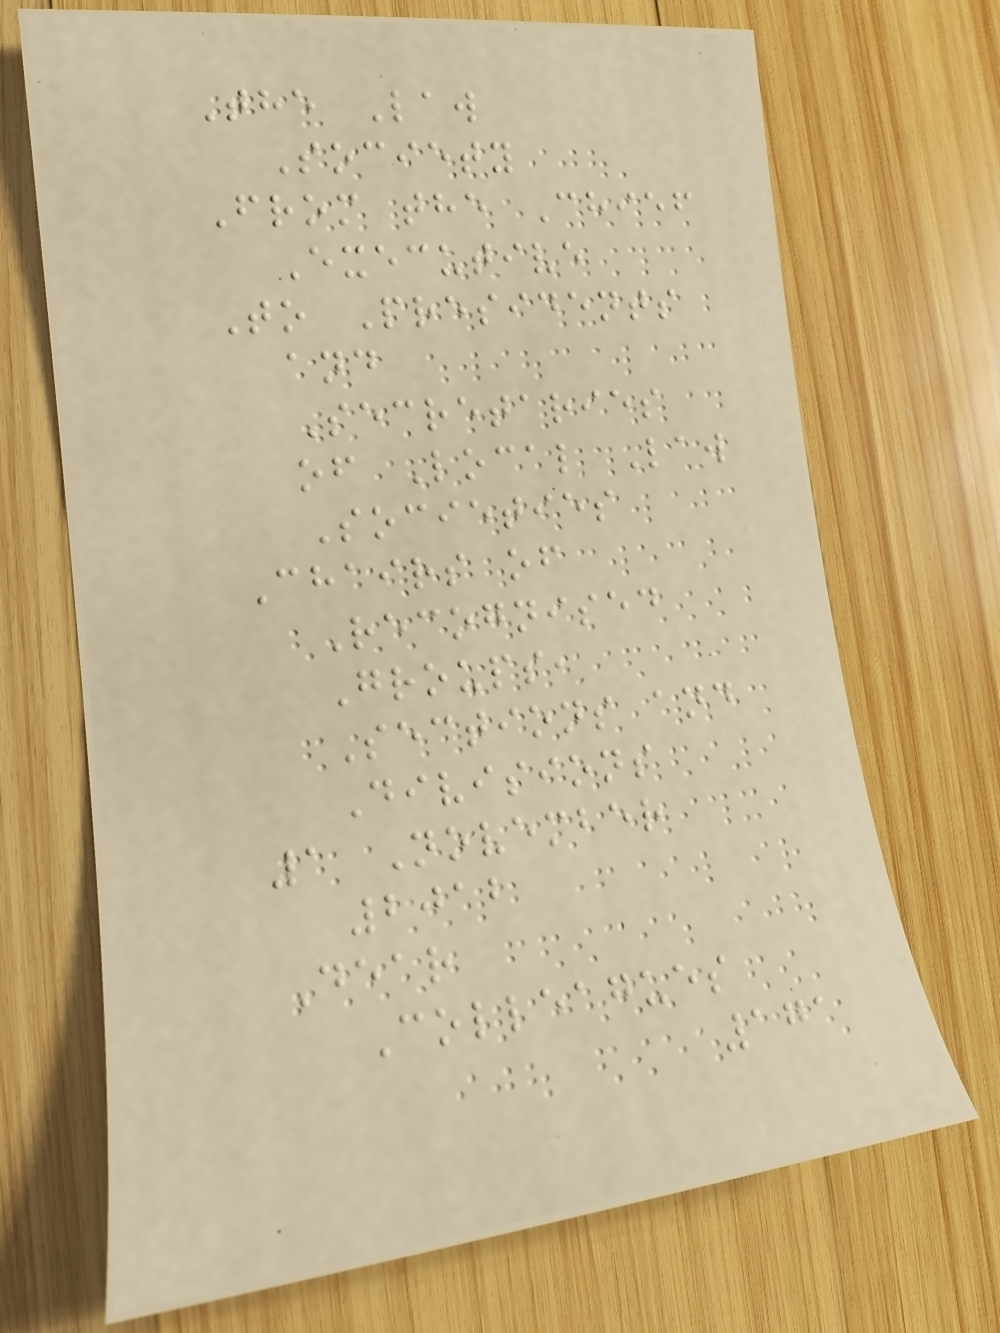The Law
Society
From the Chief
Executive
To Presidents
and
Secretaries
of Local Law
Societies
Chairs of
Recognised
Groups,
Sections and
Divisions
1 November
2012
Dear
Colleagues
171
